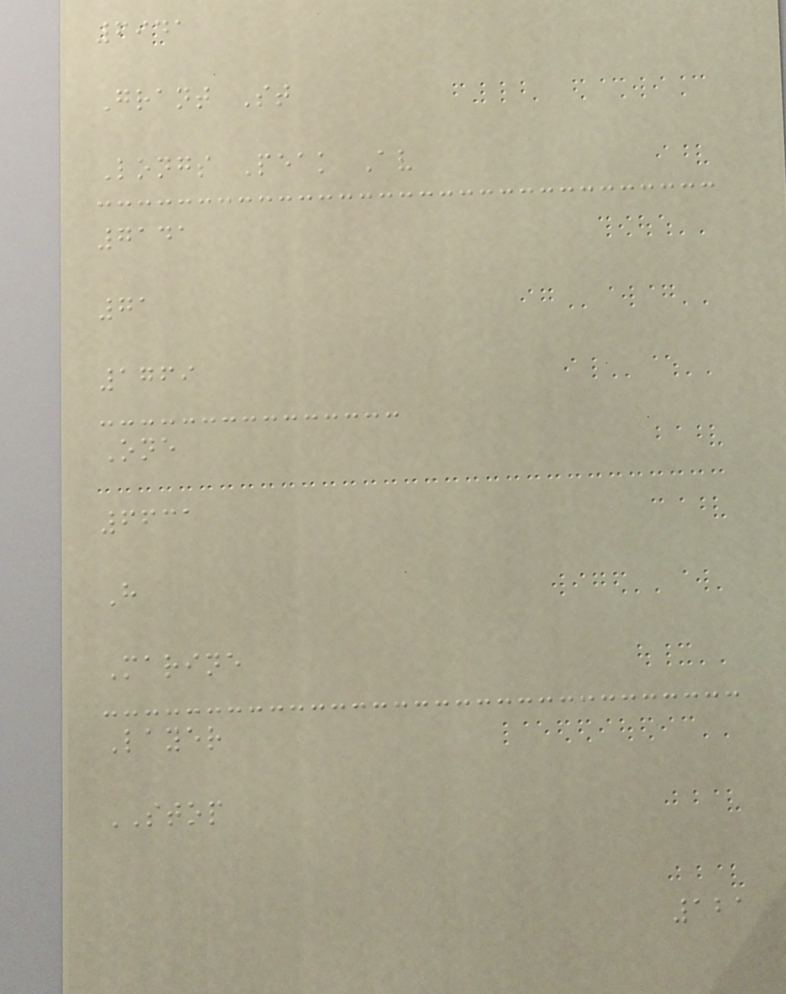6941
Grant St
Longs Peak Av
7141
71
1769
One
6631
H
Marine
Layer
STOP
121
